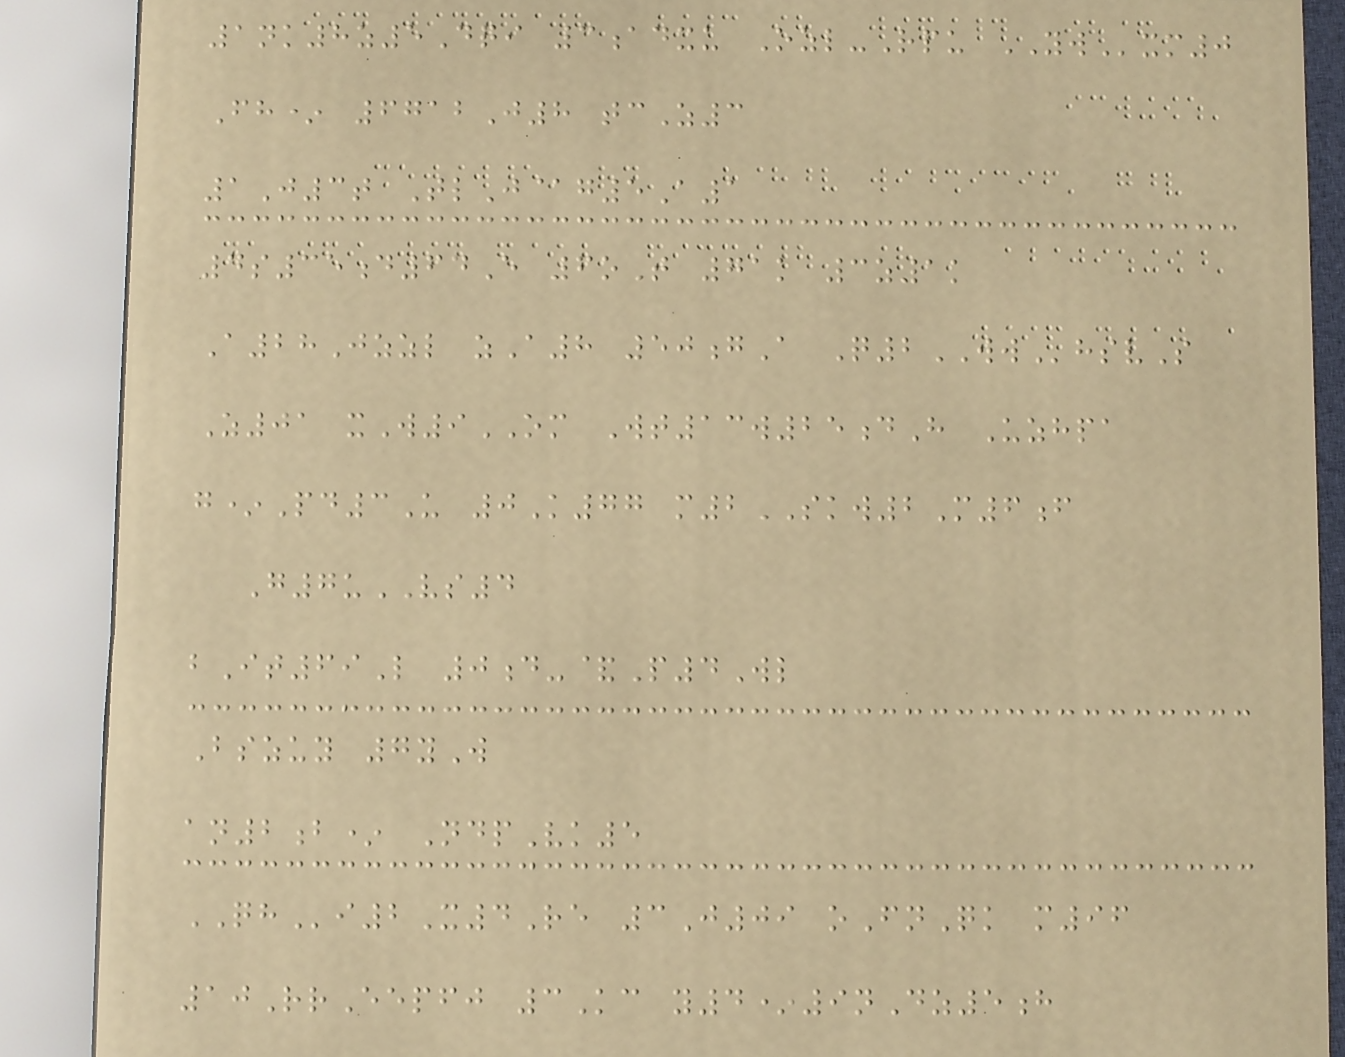1nk8z5Dqi 3adxu Ozl-Rpu YWxm0
Fh* 6712J8 tcZ3
1J3t TlJ@g5A1
4s35d64E 6oT 71k 3z1k
A28Jzzl zA8 50gA Q2WWhsvS
Z01 xW9OM Wt13w25dH Uzhpa
g*Pd3U 0K77 m2SKW2M6f
G7uVS4
bIt69L 0d-&P4Wl
Bszuy 7yW
an2b* NdpVk5
QHi2X4Re 3J09 oFnQk m96
10RrEepfj 3Kc y4*9nDz5h
